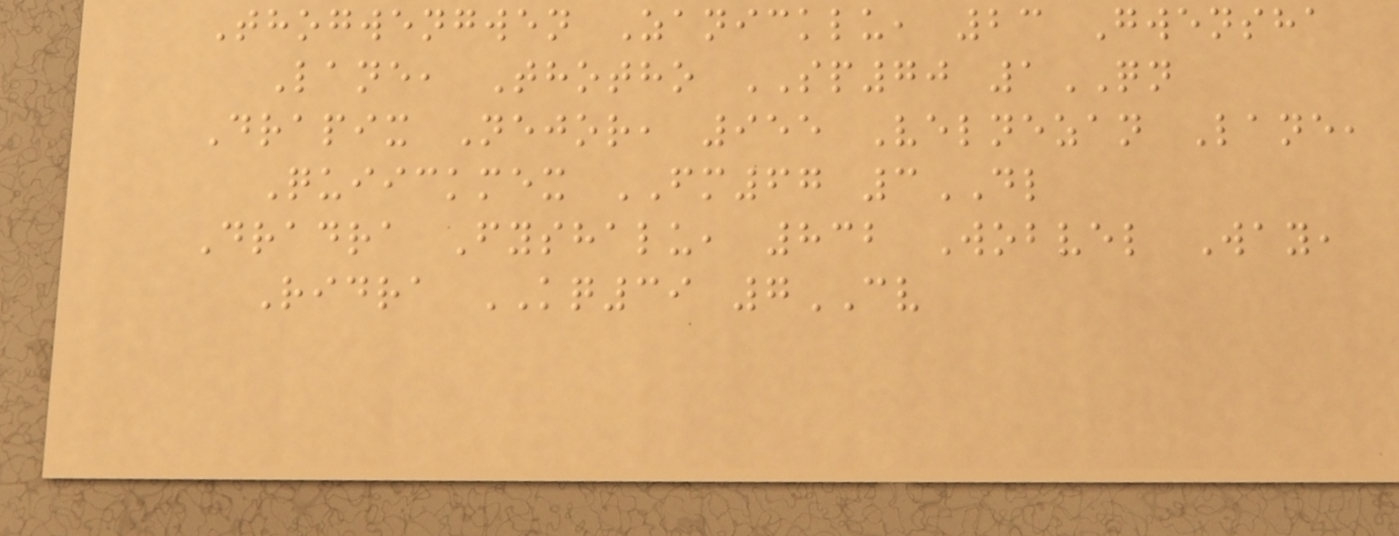Thogwengwen Zanicklu, 23 Gwensha
Lane, Thotho SP70 1QN
Drapix Nejor, 955 Velnezan Lane,
Quiickmex FM67 3DL
Dradra Fyshalu, 832 Wobvel Way,
Ridra KQ39 7CV
